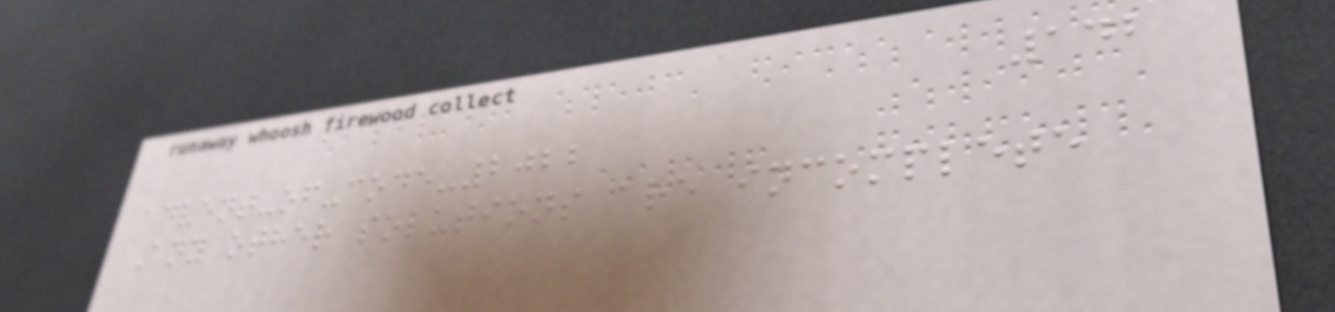142
advent-of-code-2022
Any other solutions are incomplete
